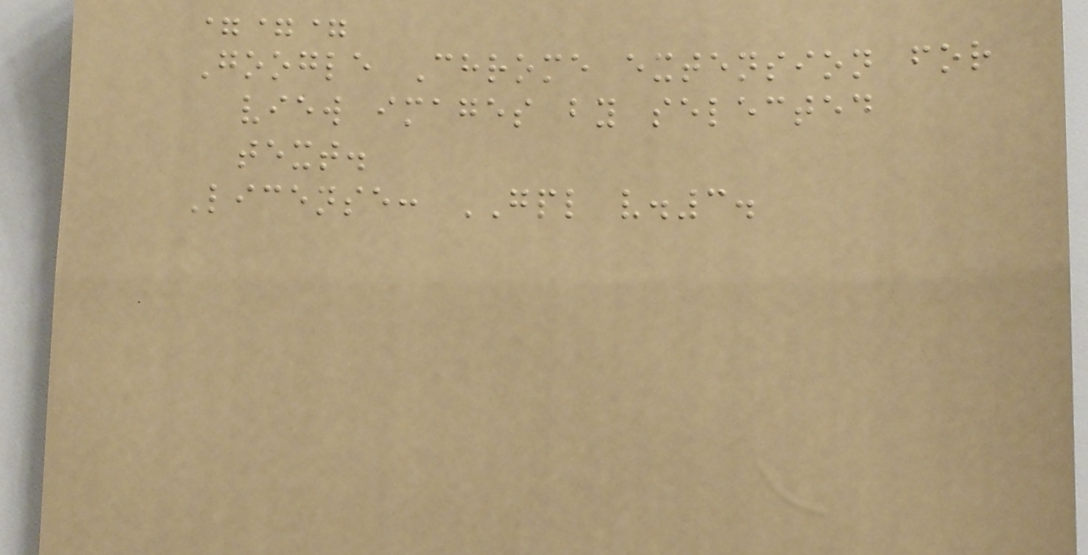===
Google Chrome extension for
view images by selected
text.
License: GPL v.3.
